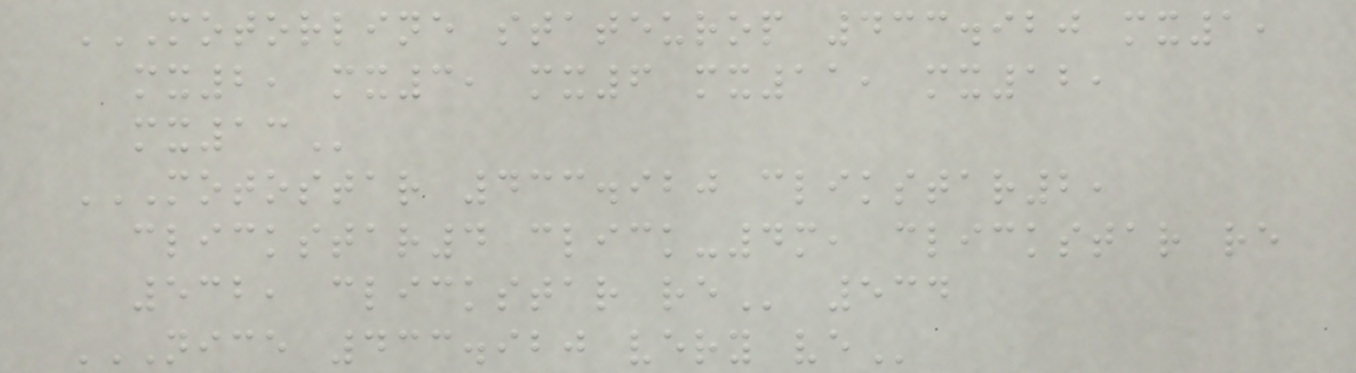MOTORLINE STATEUROP 433.920 MX1,
MX2, MX3, MX6 MX11, MX12,
MX13
MOTOSTAR 433.920 CLIKSTAR2,
CLICKSTAR4 CLICK-4M, CLICKSTAR RE
532, CLICKSTAR RE 534
NICE 433.920 VERY VE
